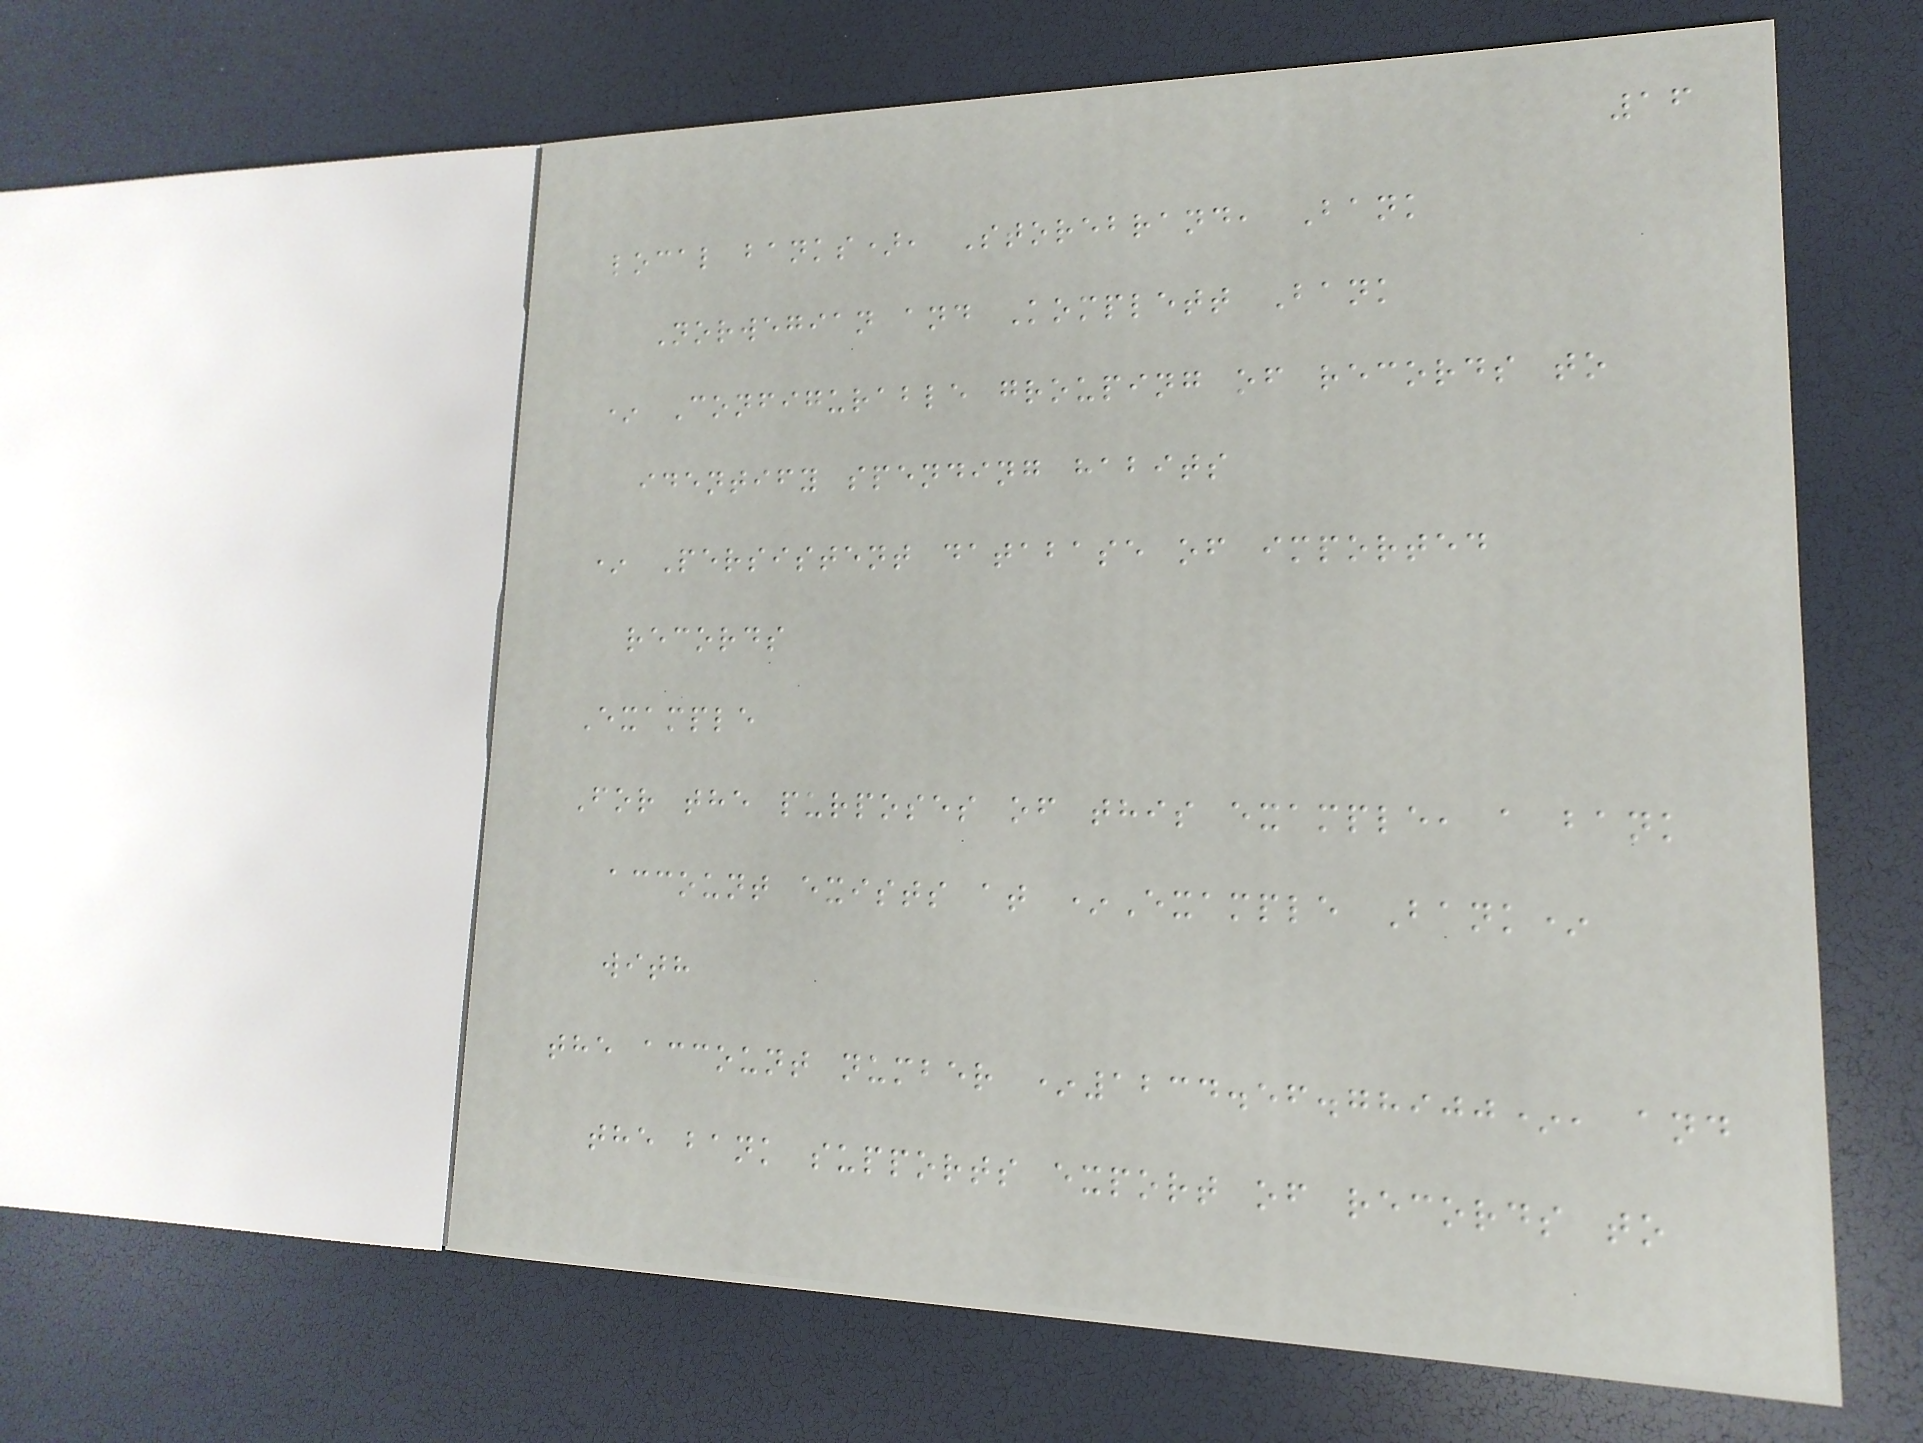16
local banks), Storebrand, Bank
Norwegian and Komplett Bank
* Configurable grouping of records to
identify spending habits
* Persistent database of imported
records
Example
For the purposes of this example, a bank
account exists at *Example Bank*
with
the account number *1234.56.78900*, and
the bank supports export of records to
